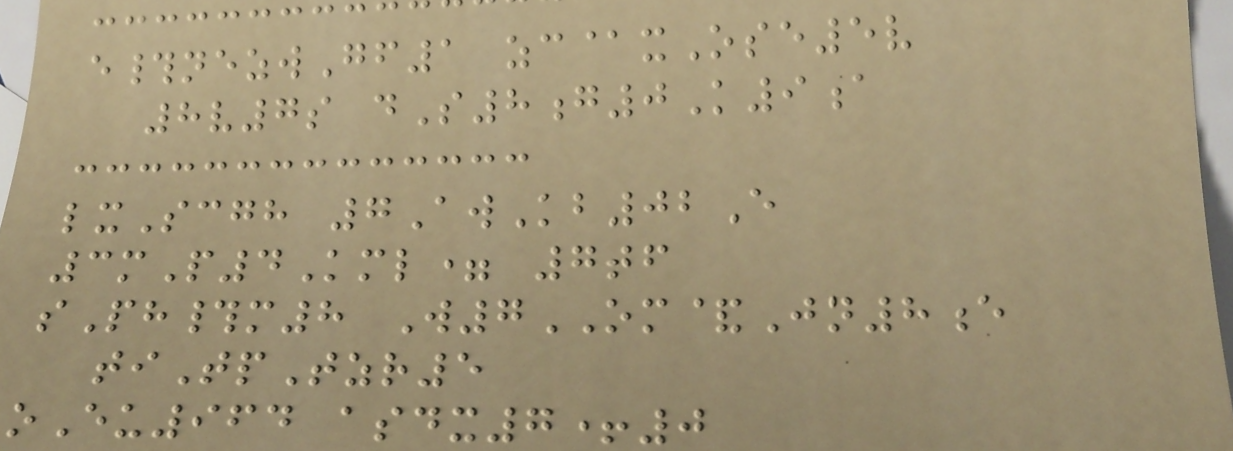e#nezwGf1 zc@xOse5v
8v7s dS8g0K9a
lxScgh 7AwKb02E
3mP4Kml= 7tf
sPh#m8 W7OM&Jn8e
tiTpTzr5
oEu964 asdx7+0
